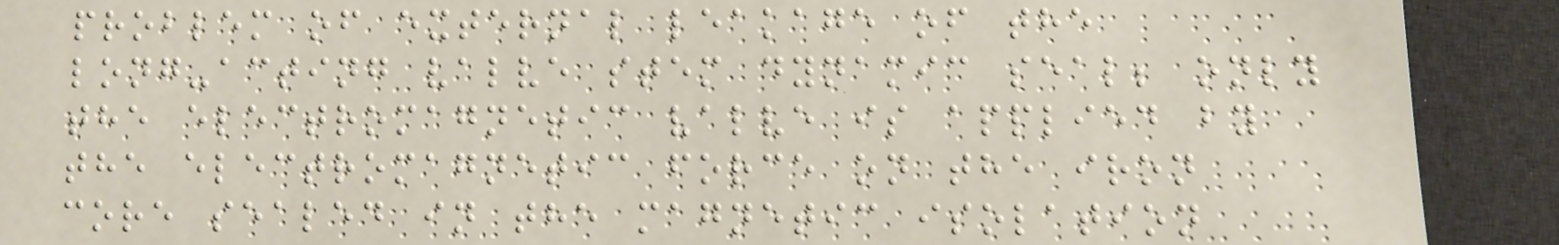problem of external leakage of the
long-acting valve stem dynamic seal; only
the electromagnetic valve is applied by
the electromagnetic force on the iron
core sealed in the magnetic isolation
